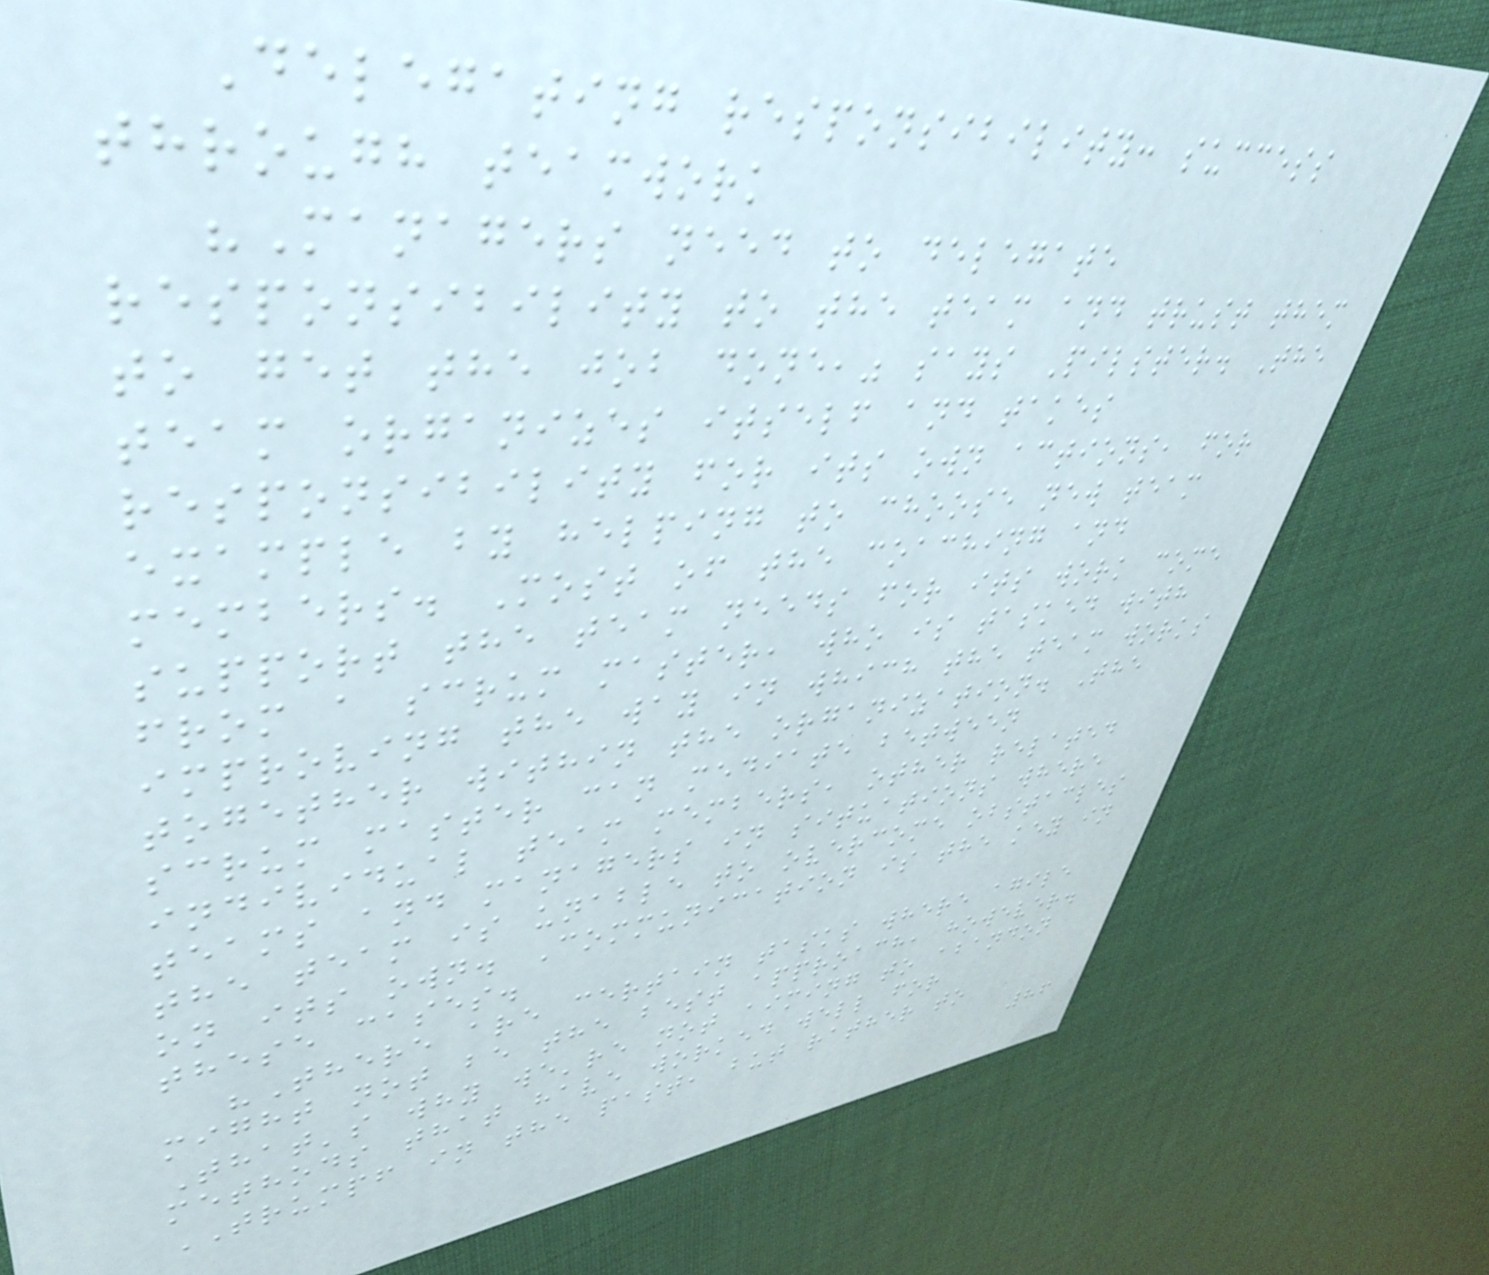Delegating responsibility: success
through teamwork
"Managers need to delegate
responsibility to the team and trust them
to get the job done," says Pilster. The
team organizes itself and takes
responsibility for its own actions, for
example by helping to choose new team
members. Most of the coaching and
support the team needs for its work come
from a scrum master, who is tasked with
improving the way in which the team works
together within the organization. The
scrum master can mediate between
individual team members, other related
teams and managers in situations where
the team is unable to overcome obstacles
on its own. Communication is the key in
these cases.
"There are certain tasks where agile
might not be the best approach, however.
That's why we're not aiming to abandon
methods that have worked well for
TRUMPF in the past, but rather to
86
